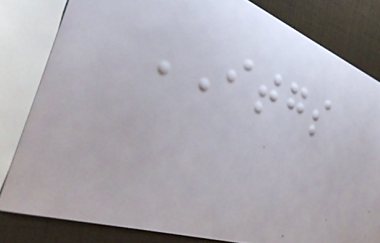ITGS
